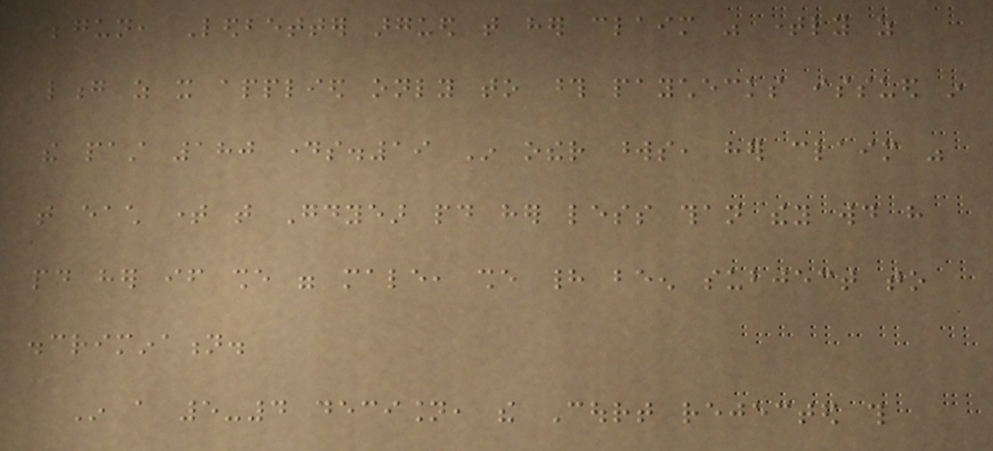begun, Ledbetter argued that her claim was timely as
long as it applied only to those paychecks issued in
the past 180 days.19 In other words, her claim was
that each time that Goodyear paid her less than they would have
paid her if she were male, she had been subject to
discrimination.
In a 5-4 decision, the Court rejected this
